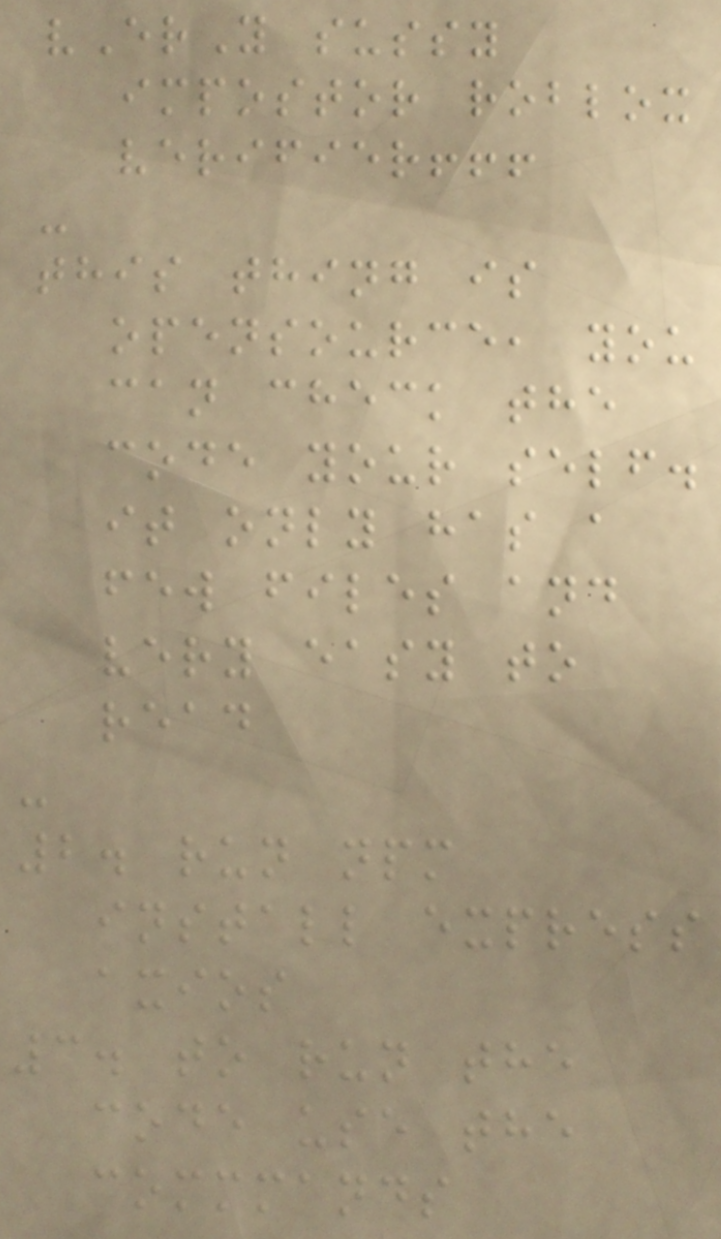vErY sussy
impostor roblox
verifier!!!
-
this thing is
opensource, you
can check the
code your self.
it only has a
few files and
very easy to
read
-
2. run npm
install express
axios
3. to run the
code use the
commmands
